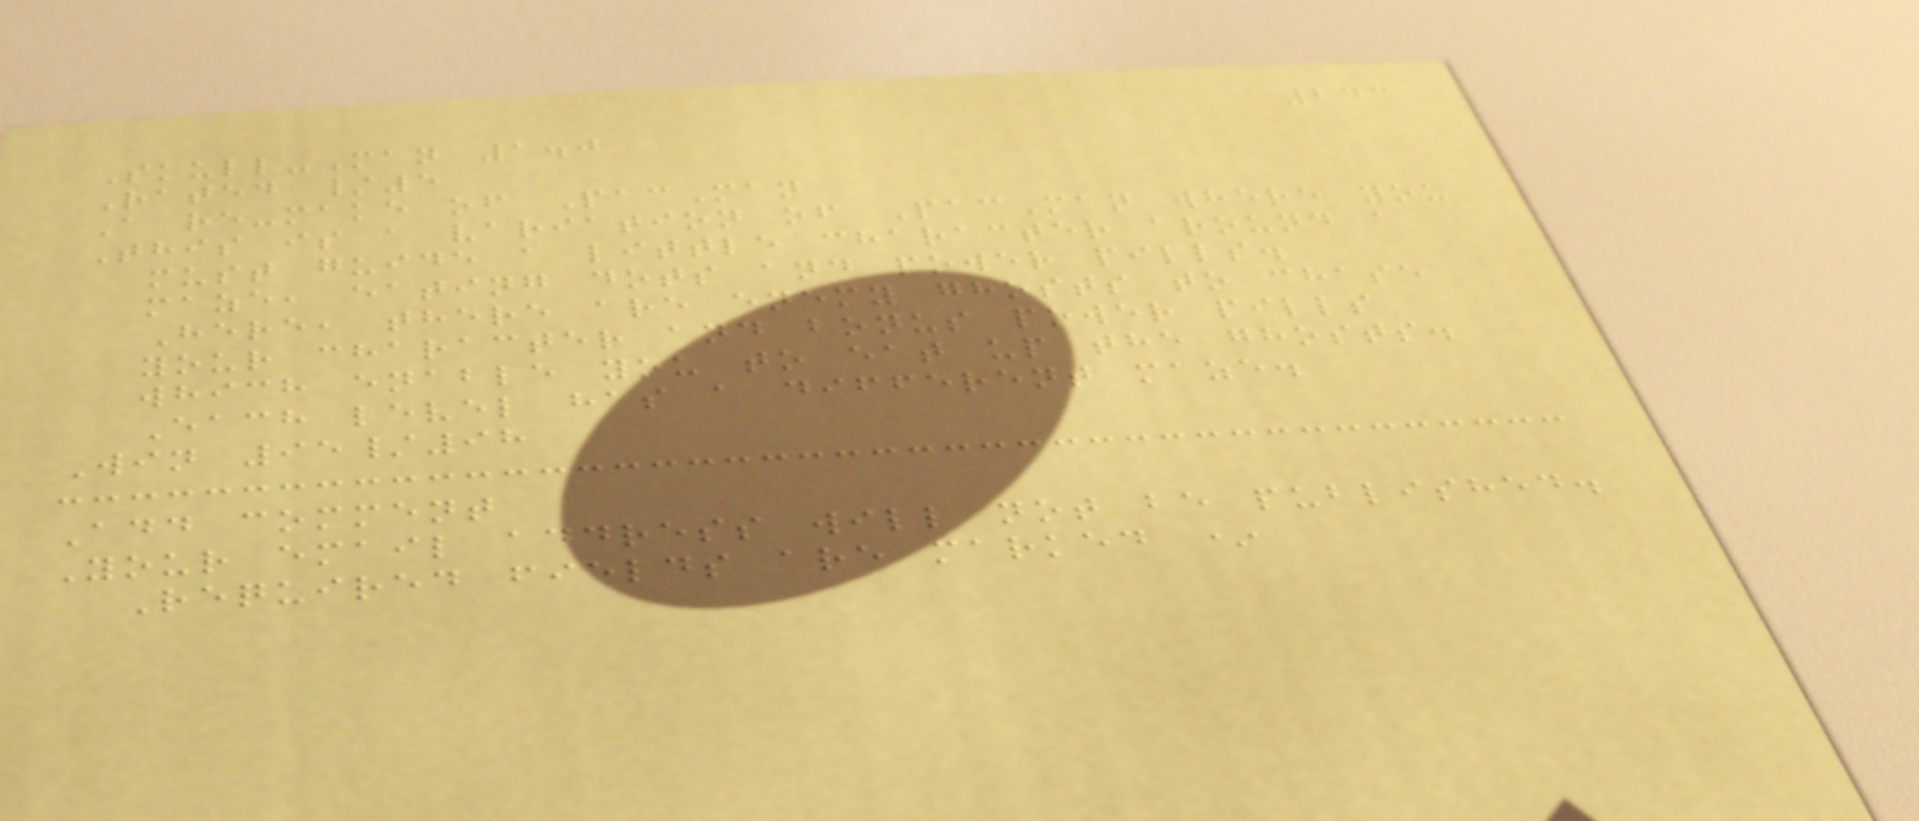243
Skull-Man 1.0
Rated /5
A re-make of PacMan
This is a variation of PacMan where you
must guide a little character around a
maze, eating dots and power pills.
Here, there are enemy ghosts to chase
your character and bonus power pills
which enable you to eat up the ghosts.
Each level has a different maze.
Win 95/98
Add comment
Your email address will not be published.
Required fields are marked *
